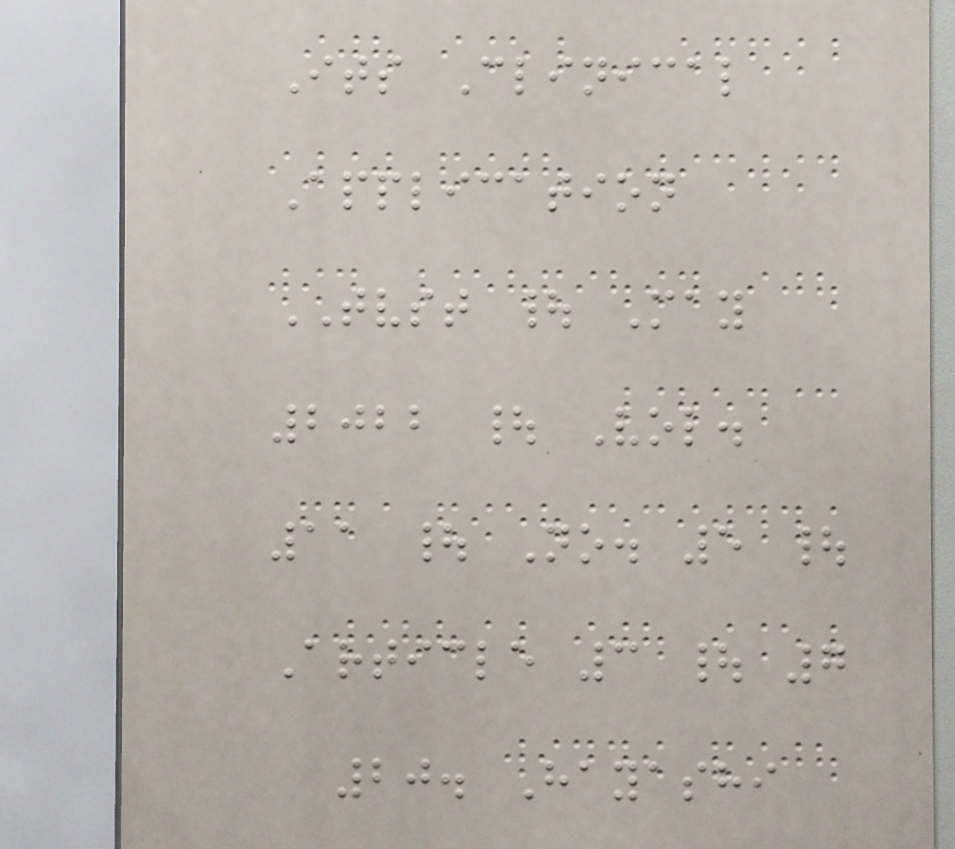Its Clinical
Application
TVST | May
2022 | Vol.
11 | No. 5 |
Article 3 | 7
20. Hayashi
